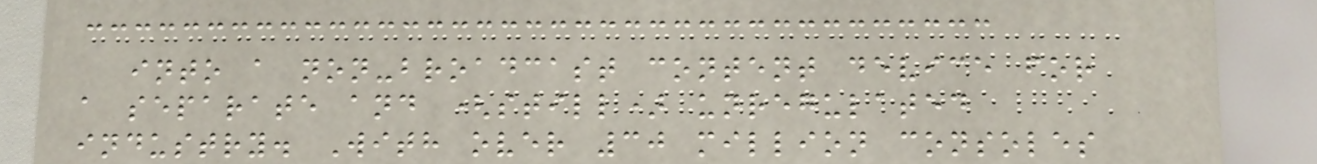into a non-broadcast content device for
a separate and (still) unregulated
industry. With over 30 million consoles
